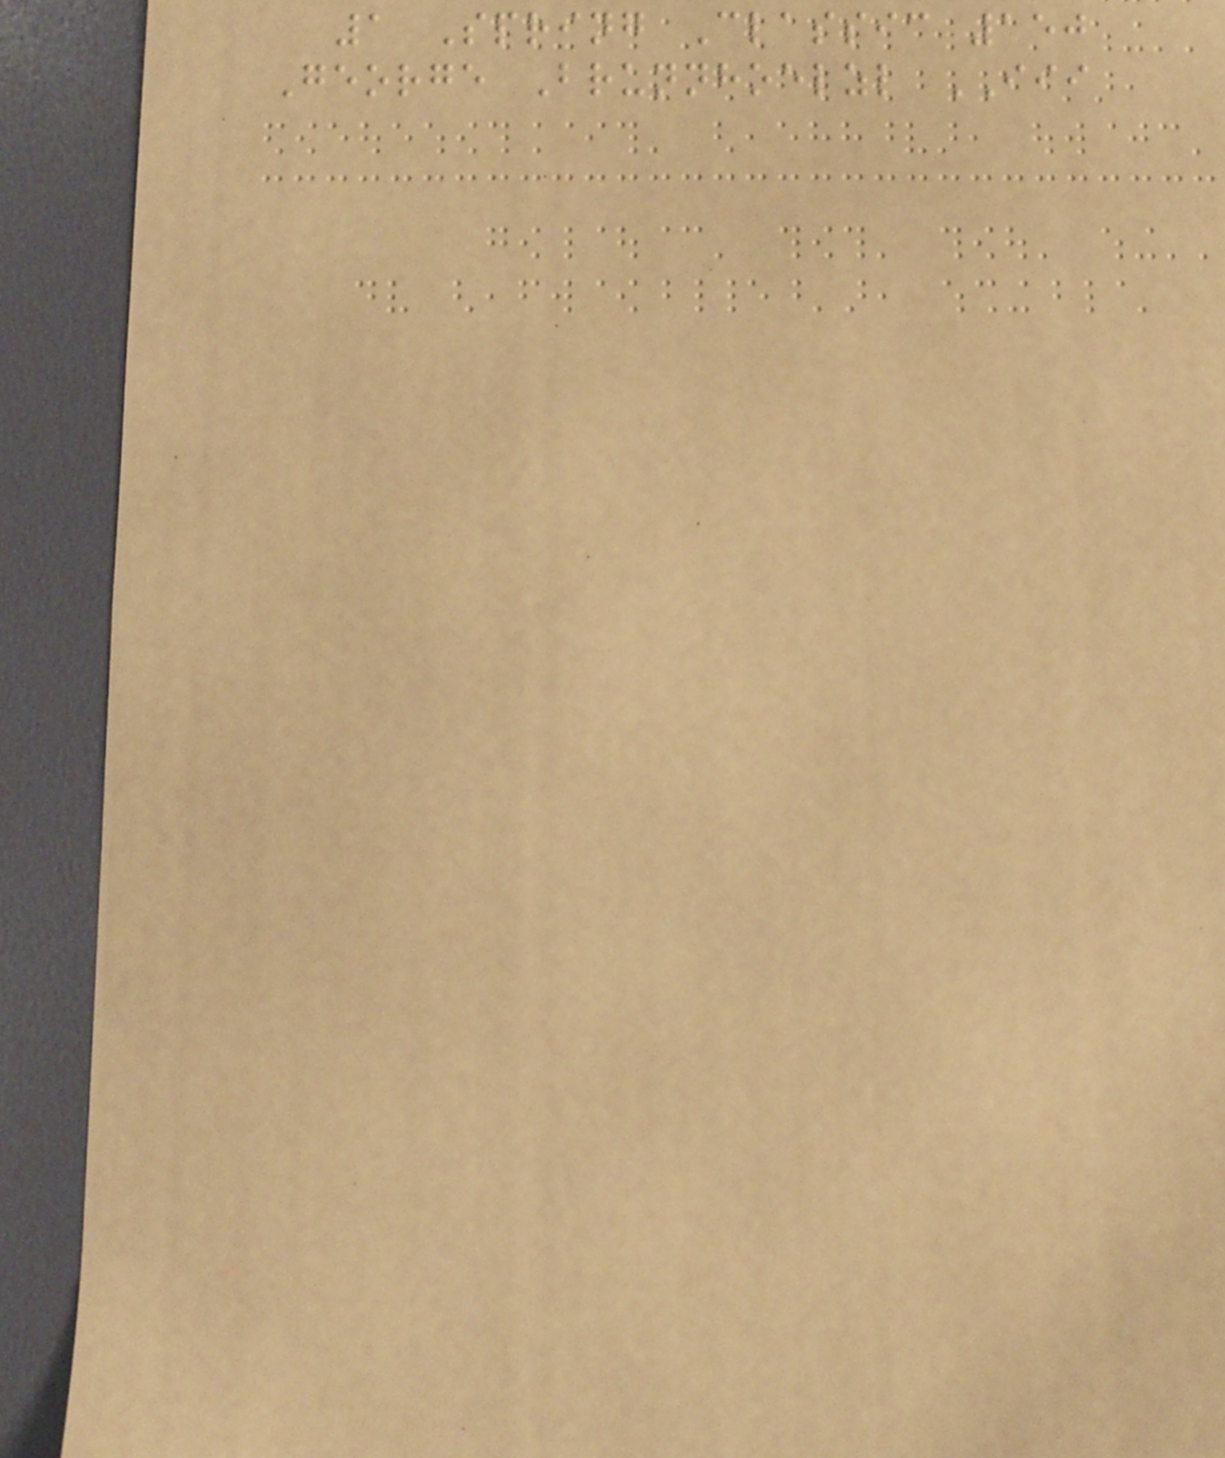1 Spring Classic 150
George Brunnhoelzl III
